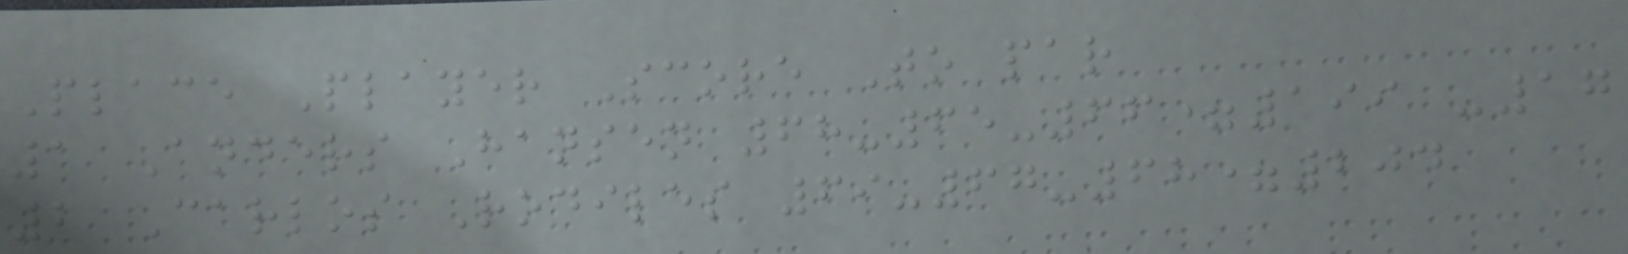Place Player Score To par
1 Anders Hansen 68-65-66=199 -17
2 Carlos Rodiles 69-67-68=204
